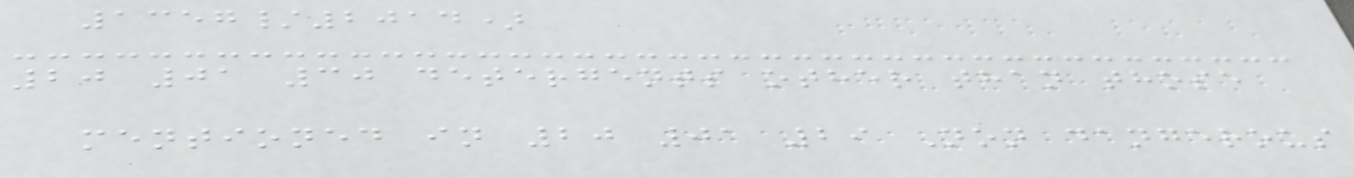1357/2014)
20 01 30 detergents other than those
mentioned in 20 01 29 Non dangerous
